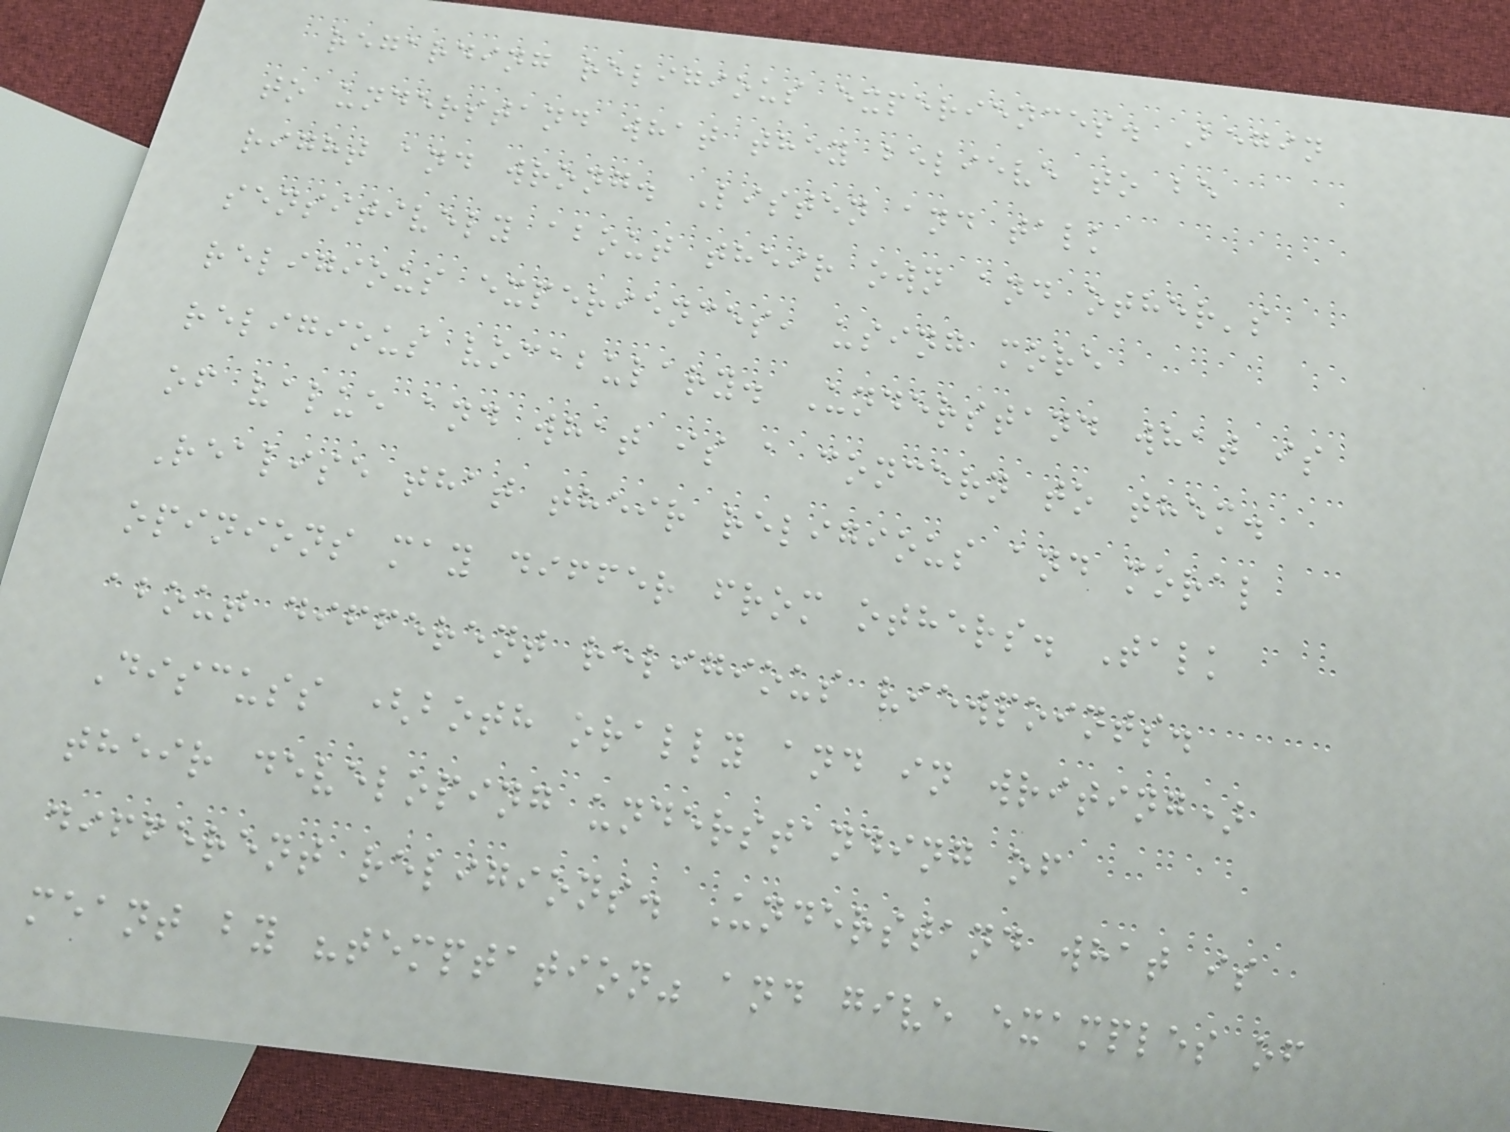regarding religious experiences. Begin
to understand what they believe to be
right and wrong. Listen and talk
sensitively about their own and other's
religious experiences, using more
religious vocabulary. Understand what is
of value and what is a concern to them.
Realise that their religious and moral
opinions may differ from others. Talk
about different religious viewpoints.
Discuss (both orally and in writing)
their developing understanding of
different religions. Understand what is
meant by "temptation" and give examples of
